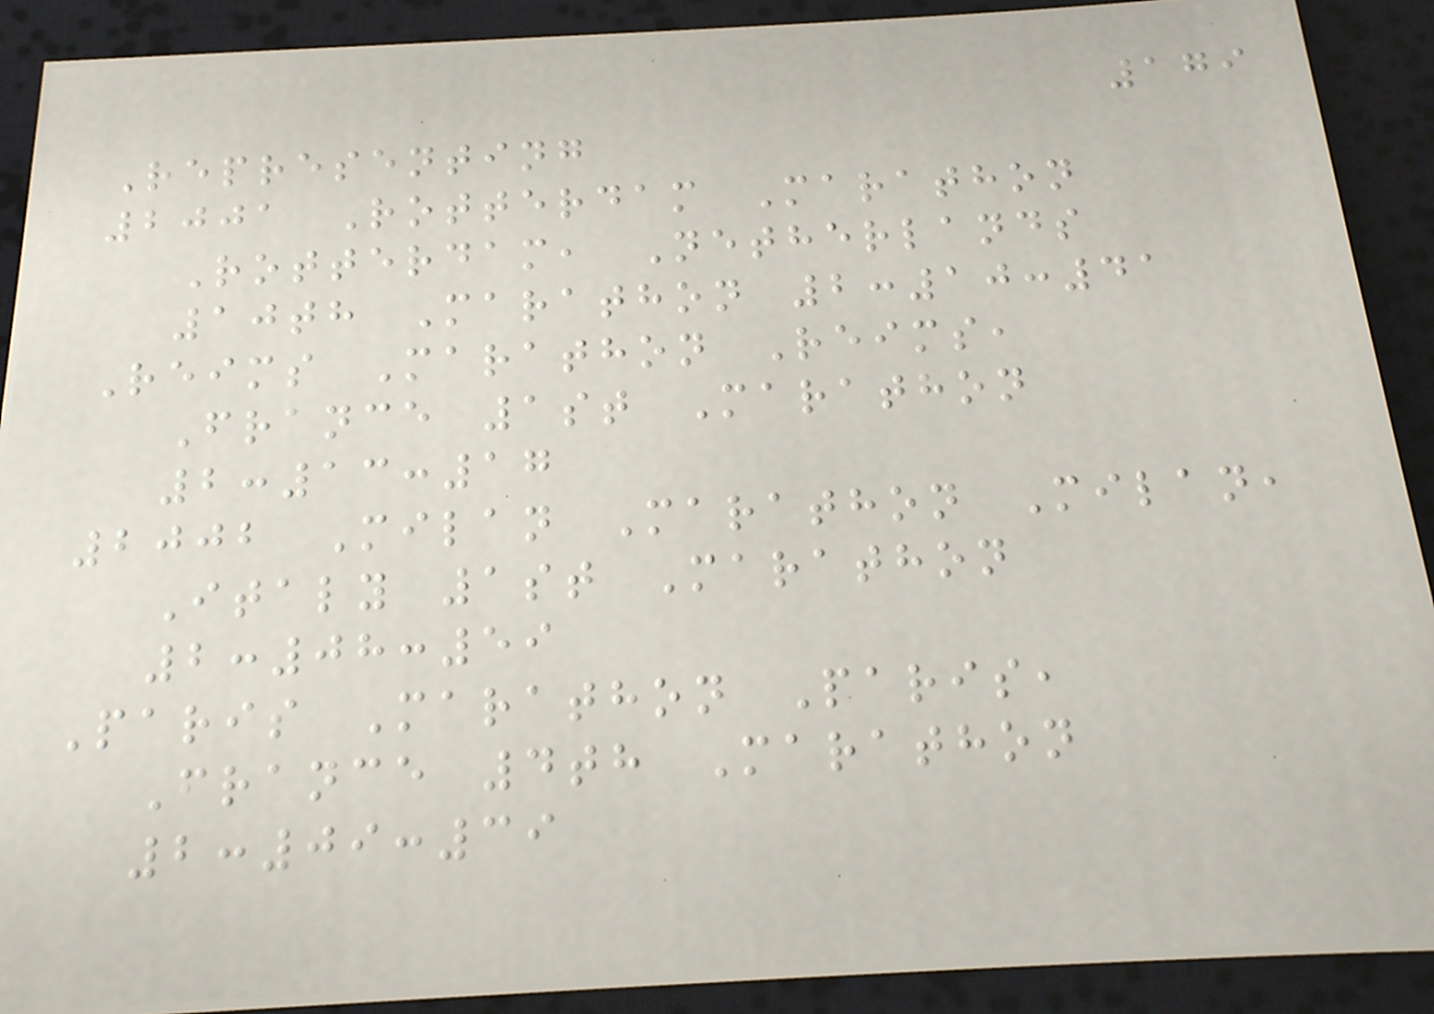179
Representing
2001 Rotterdam Marathon
Rotterdam, Netherlands
10th Marathon 2:10:41
Reims Marathon Reims,
France 1st Marathon
2:13:17
2002 Milan Marathon Milan,
Italy 1st Marathon
2:08:59
Paris Marathon Paris,
France 4th Marathon
2:09:39
